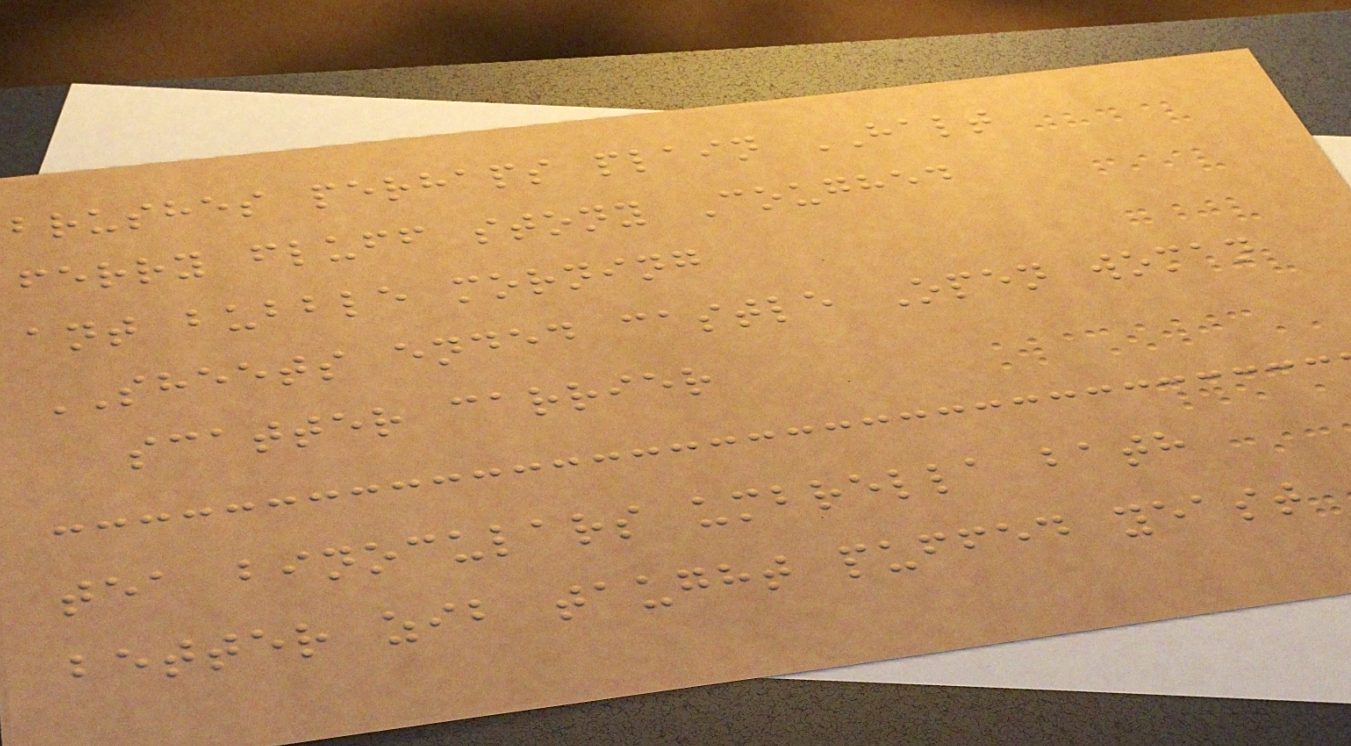brushes perhaps plain HALT
ferry fluff stony Coughed
ant bubble morning
SHEETS ended castle Open woman
scatter carrier
tea binoculars umbrella bath
better zib taught puffed yeast
